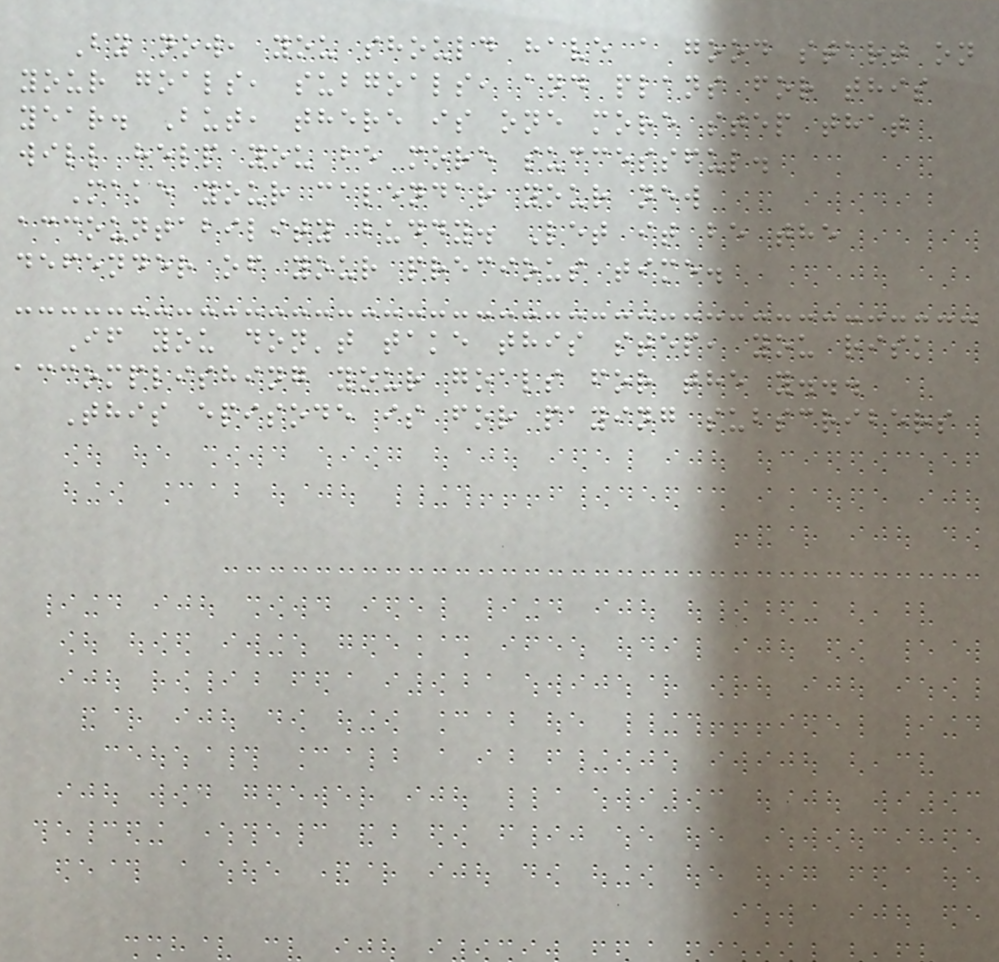By now, you should have a good start on
your goals, subgoals, and plans for this
year. But, there is one more step that
will help you be more successful.
Make your calendar your new
accountability buddy. Let it be the
defender of your precious time.
If you don't take this step, you risk
accomplishing your goals for the y...
This episode is for paying subscribers
